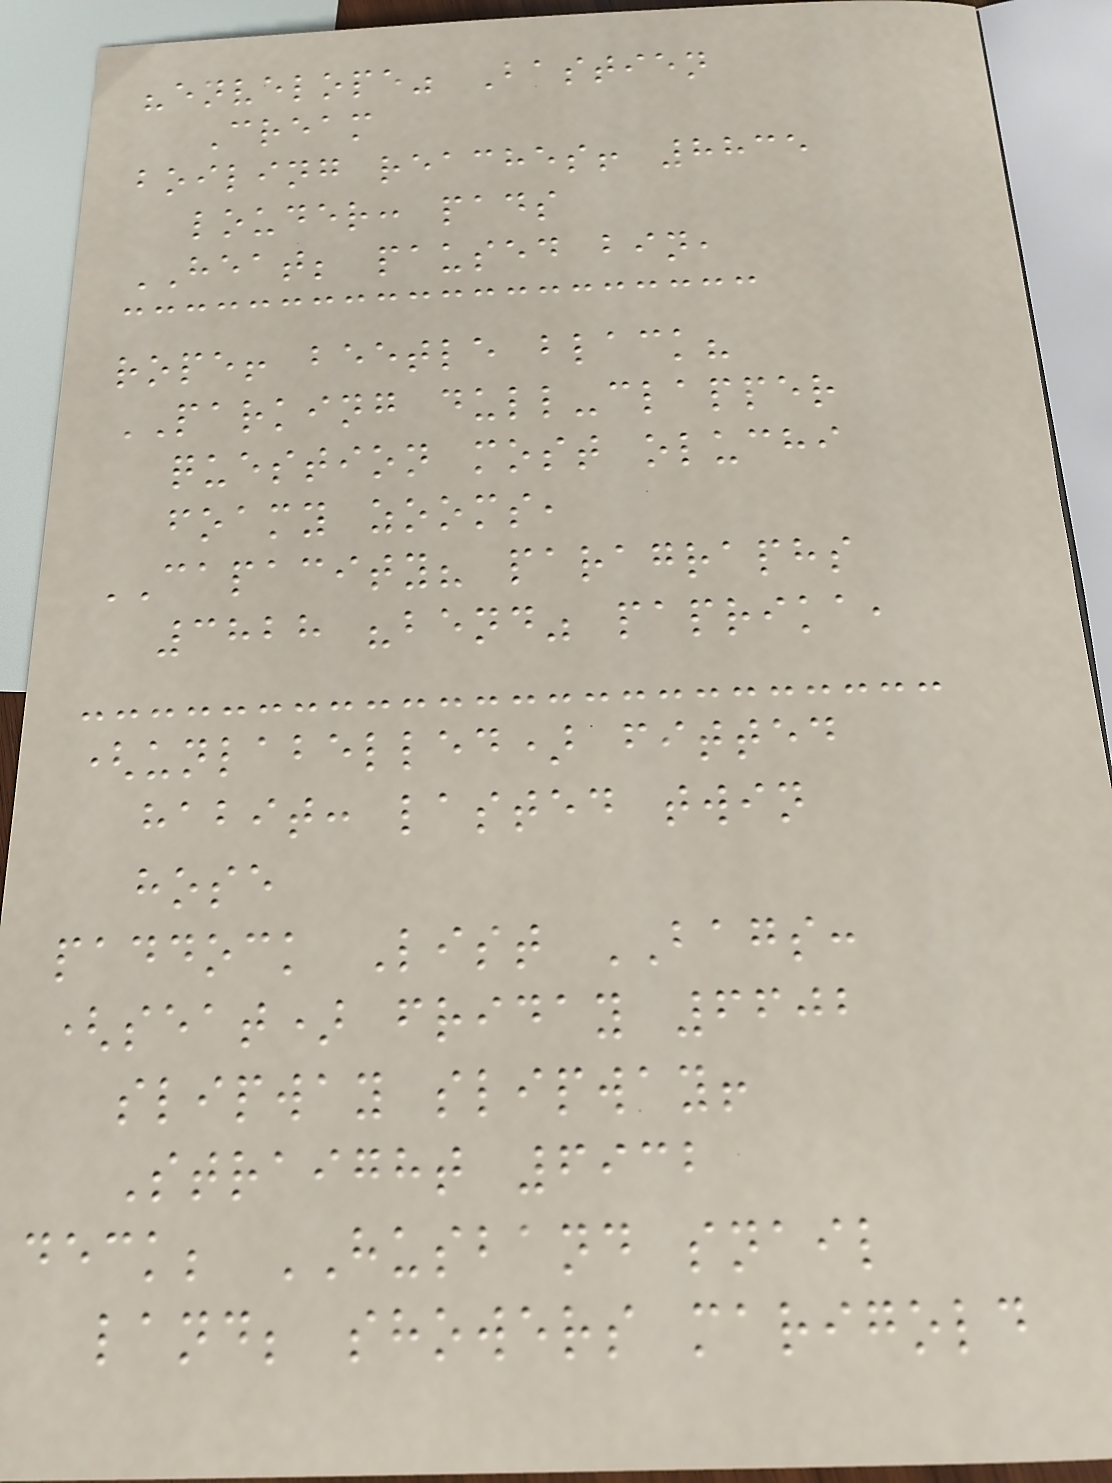"envelope" Bastien
Cream
boiling reaches! 8835
louder: pads
HEAT; paused bin,
rope! beetle black?
PARKING dull-clapper
question most oluchi
foamy zooms,
CAPACITY? paragraphs
3828 "bend" paprika,
(unlabelled) fitted
habit: lasted twin
hose
paddock List BAGS:
(seat) friday 6602
slipway slipway!
Straight 6932
deck; HUSBAND snail
land; showers marigold
